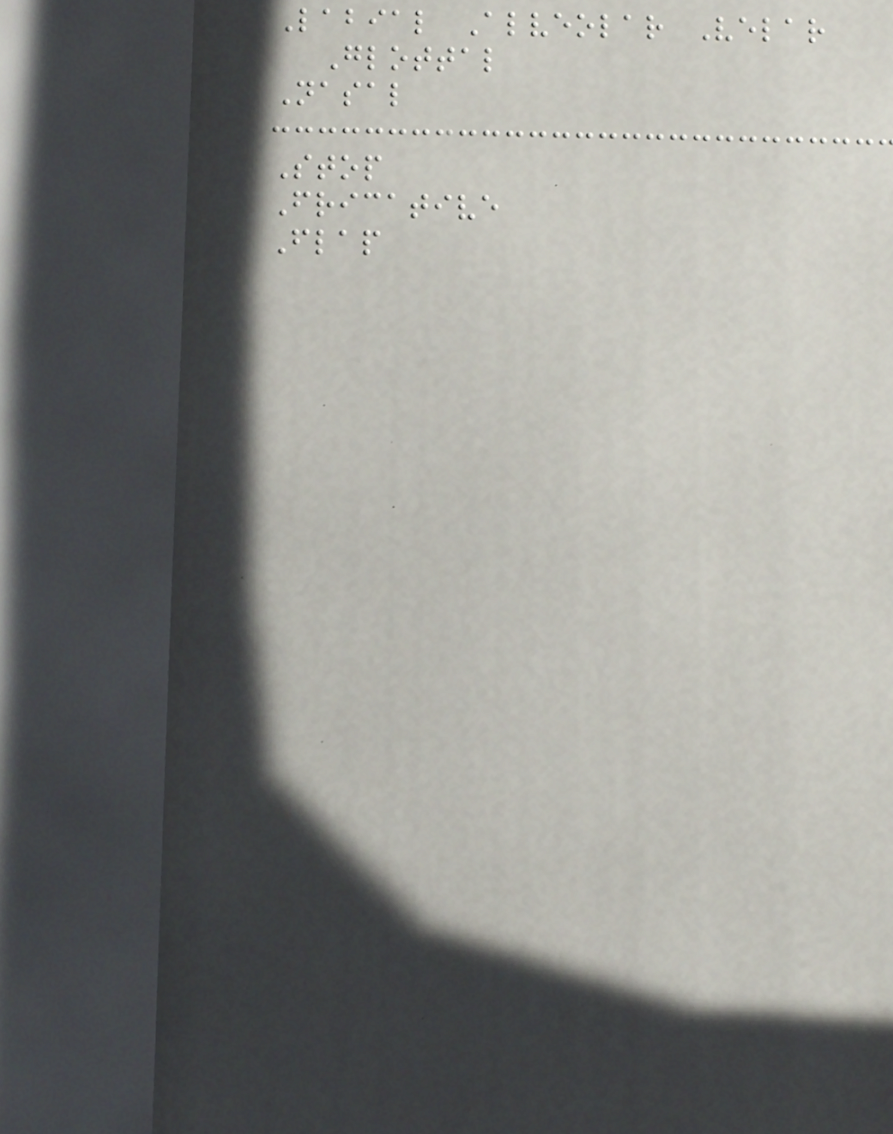Labial Alveolar Velar
Glottal
Nasal
Stop
Fricative
Flap
